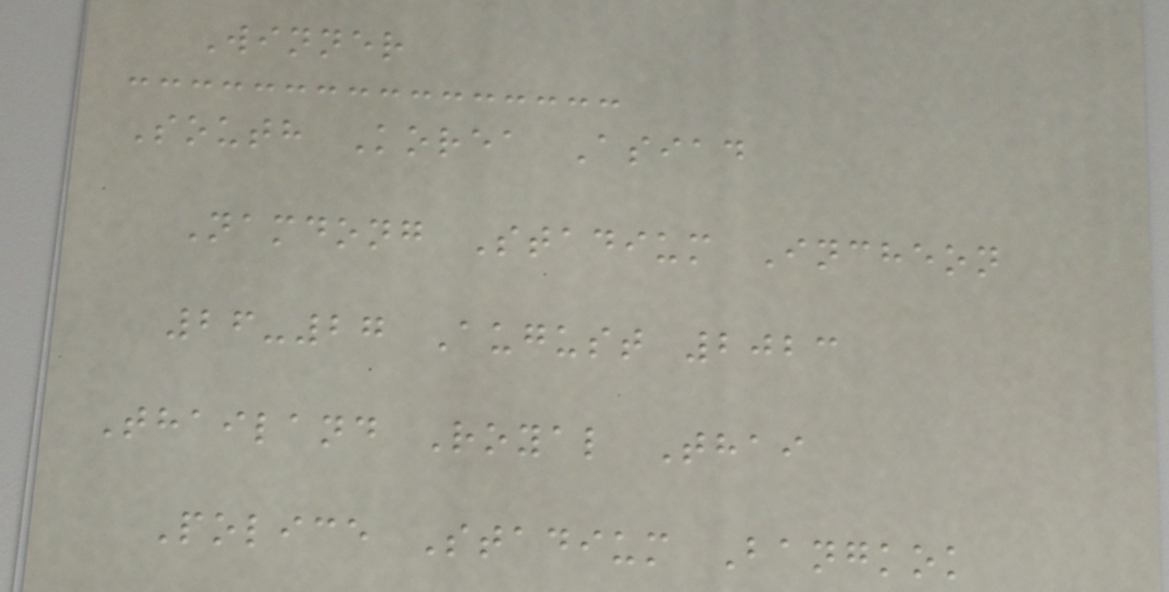Winner
South Korea Asiad
Namdong Stadium Incheon
26-27 August 2023
Thailand Royal Thai
Police Stadium Bangkok
